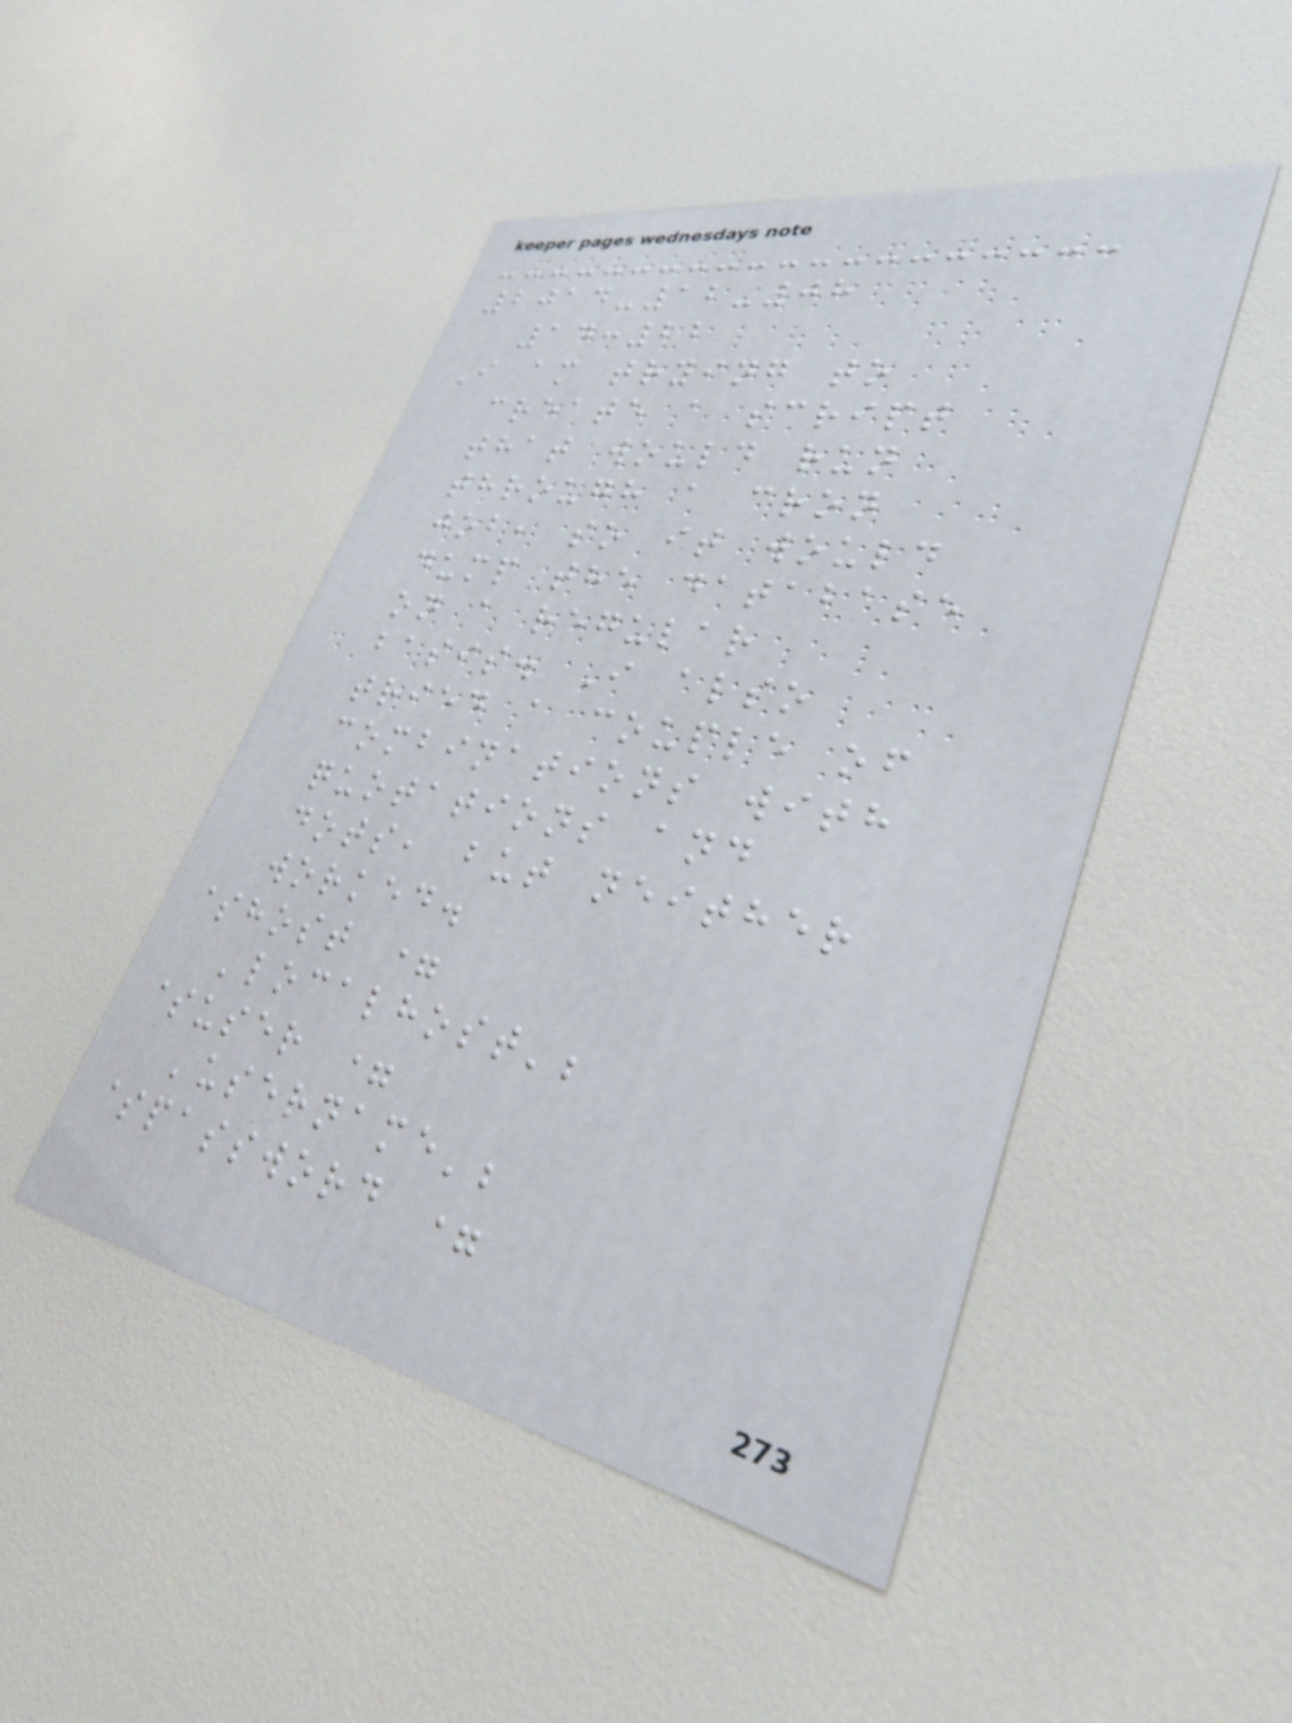2014-12-08
14:22
I am trying to
create a script
that would run
through a cron
job, so it would
dump the database
on a regular
basis. I also
tried a couple of
combinations with
quotations and
dots, but neither
worked.
$host =
'localhost';
$user =
'username';
$password =
